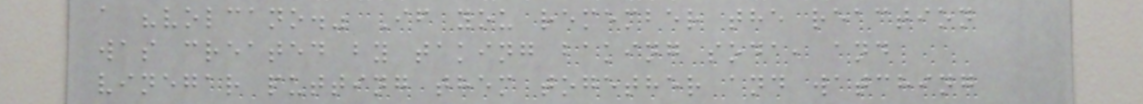a "volcano." If you remember the reaction
was created by taking baking soda, and
vinegar putting them together and watching
